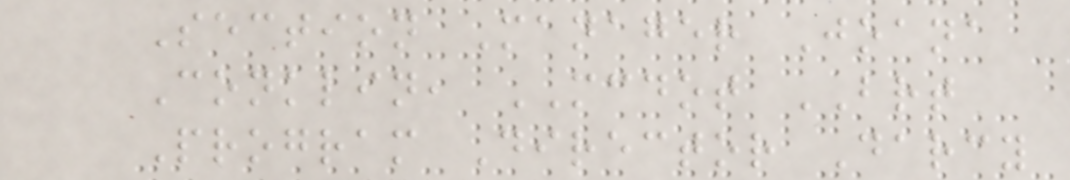Section Manager Joana
Conklin, MCDOT BRT
Program Director Darcy
